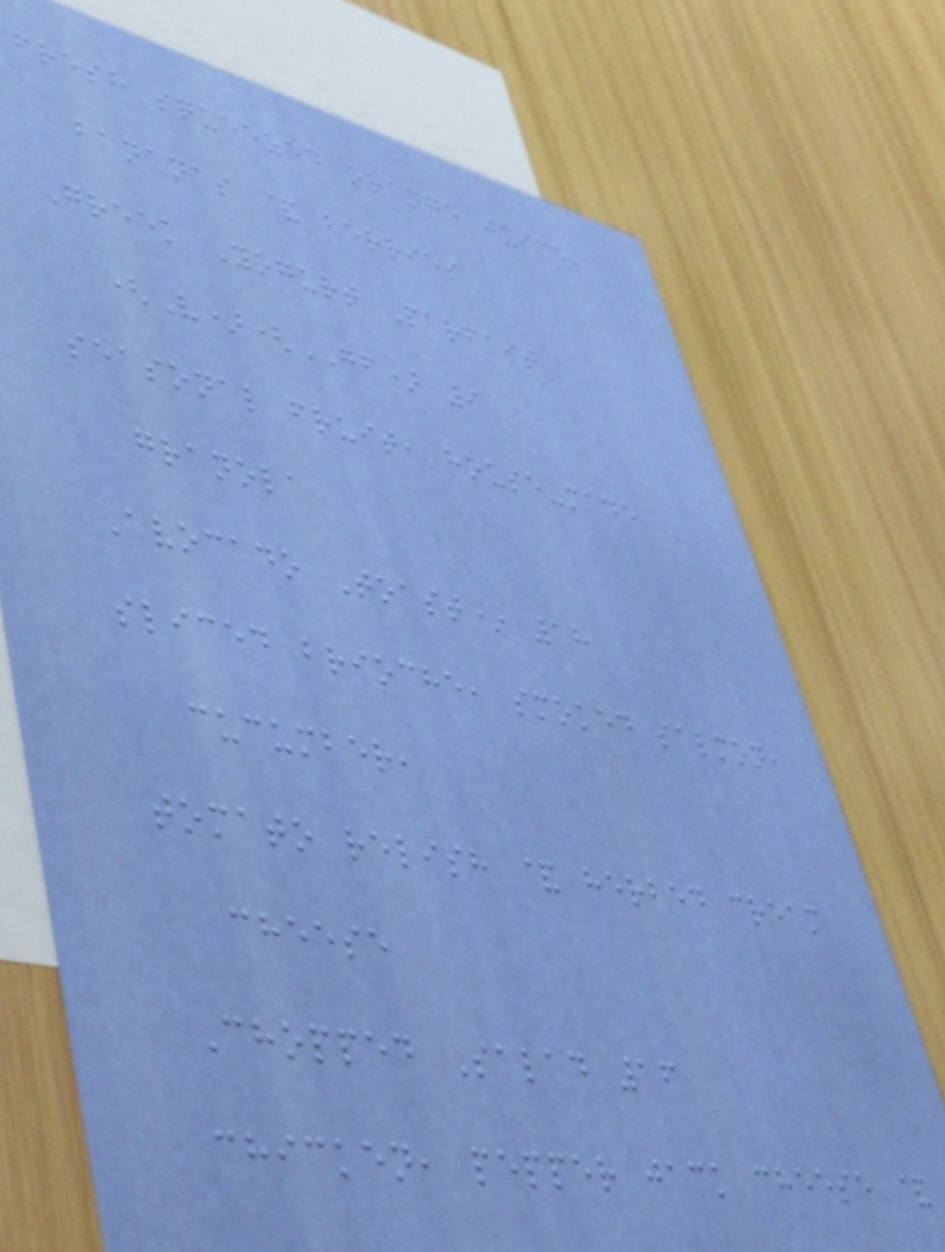fresh squeezed orange juice,
bananas & berries
Greek Yogurt Parfait
(V)(GF) 9
seasonal fruit, house-made
granola
Avocado Toast* 18
sliced brioche, smoked salmon,
cucumber,
tomato relish & herbed cream
cheese
Chopped Salad 16
chicken, pepper jack cheese &
